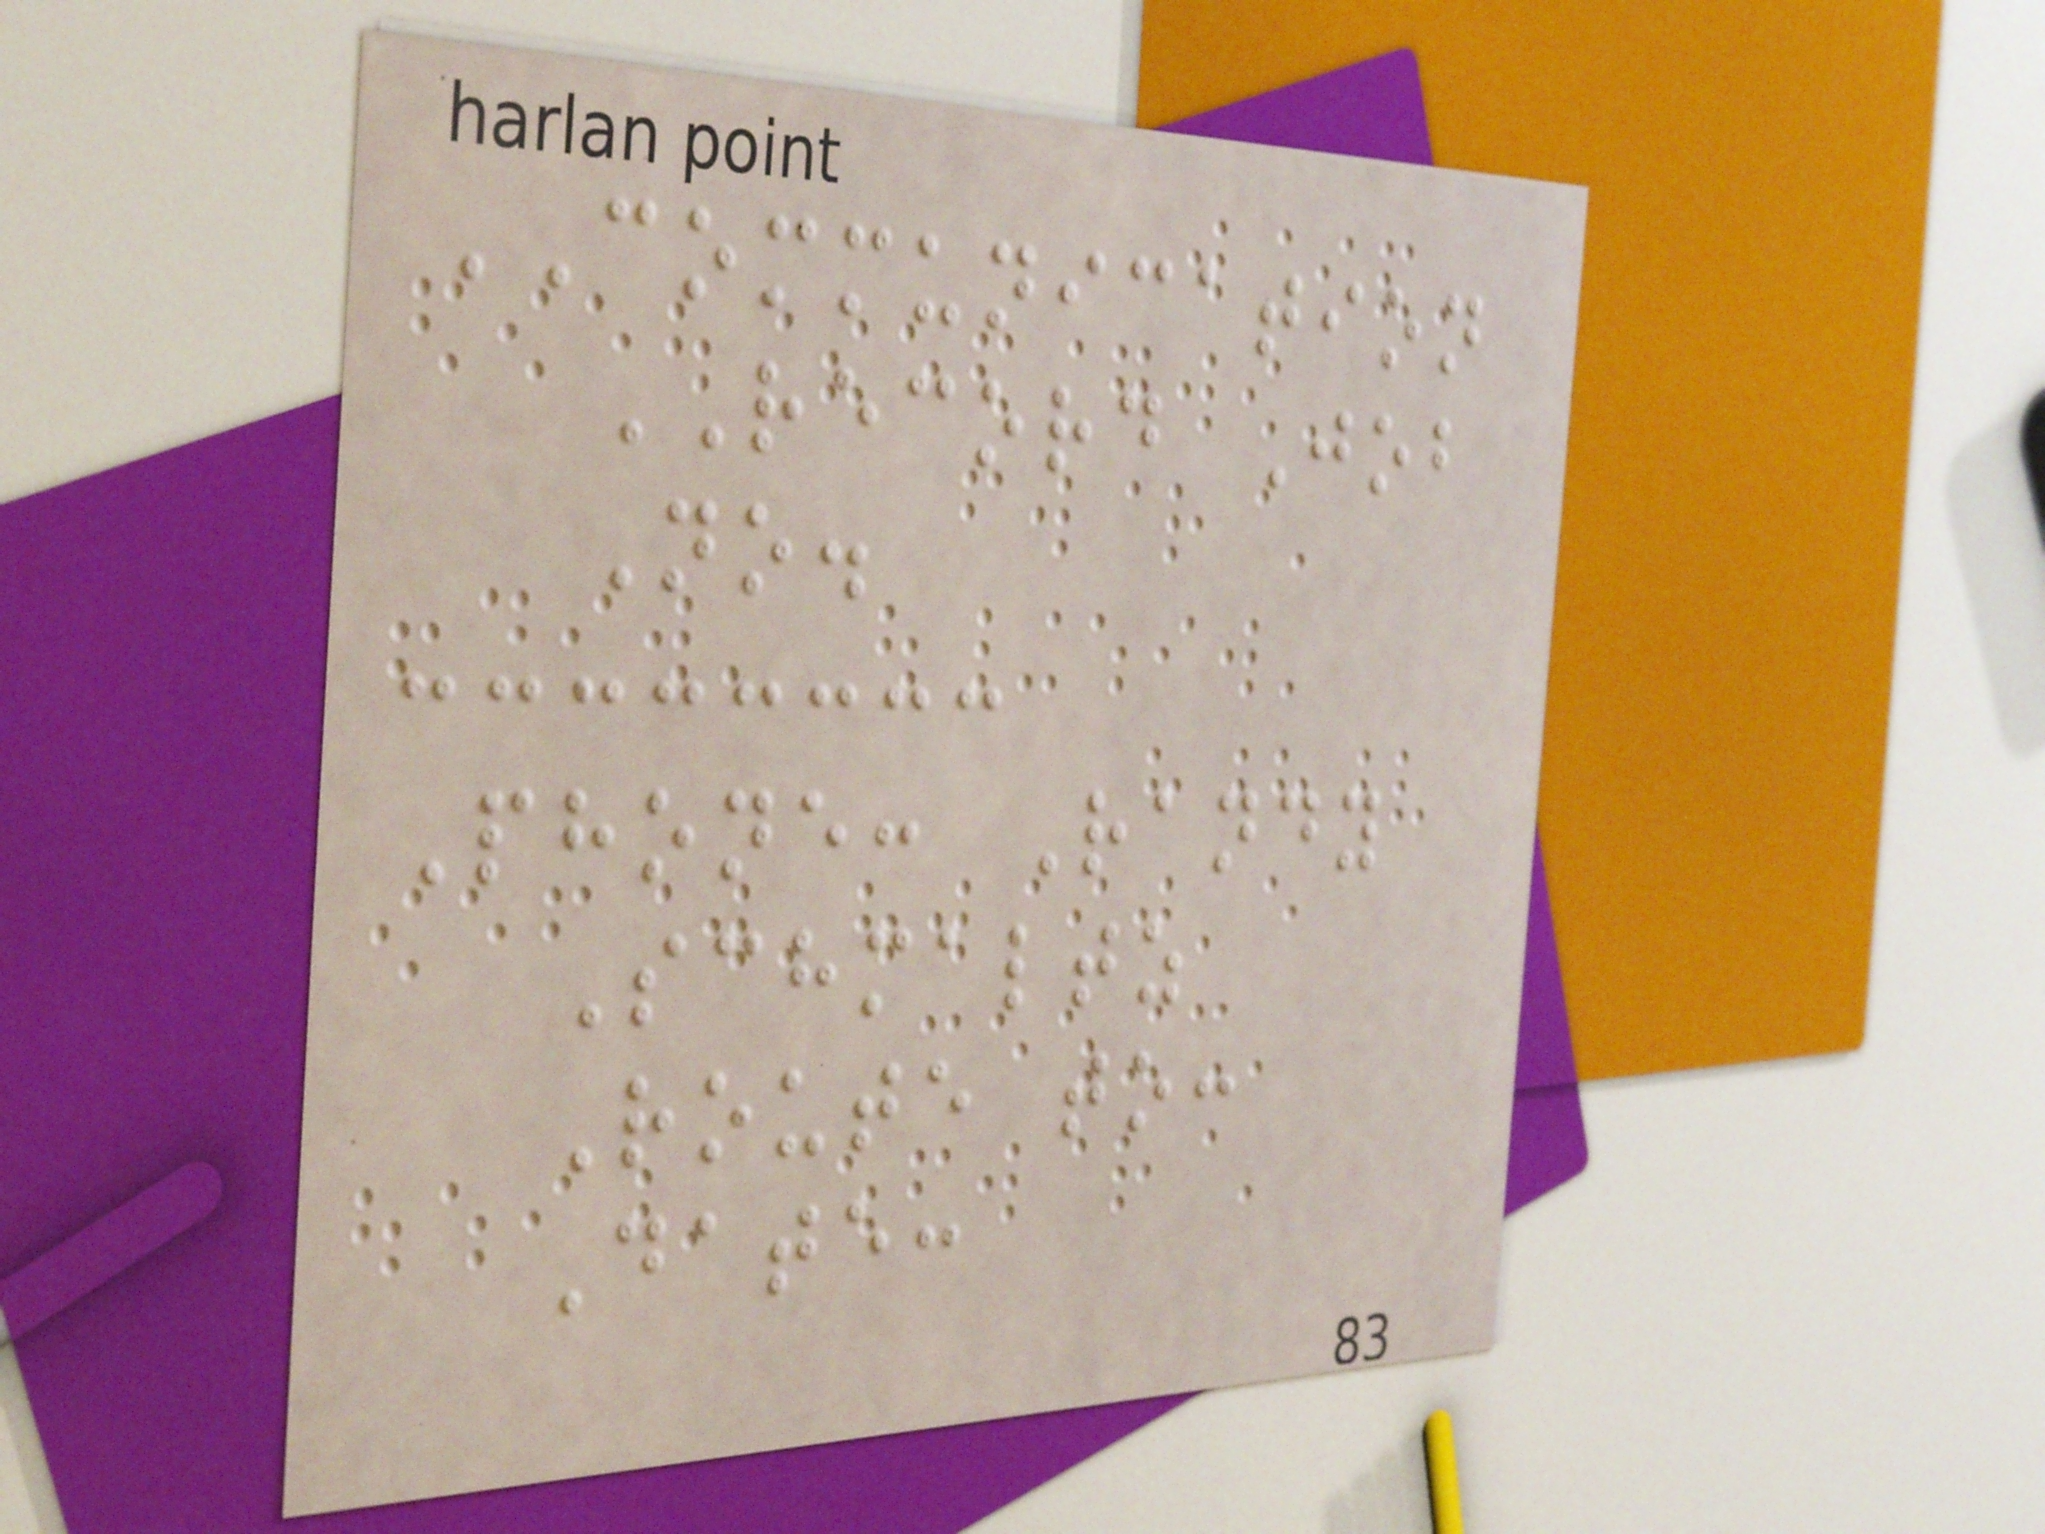COMMUNICATION
RECORD Job
No.
Phone: Randy
Schmaltz
Route to:
Date:
